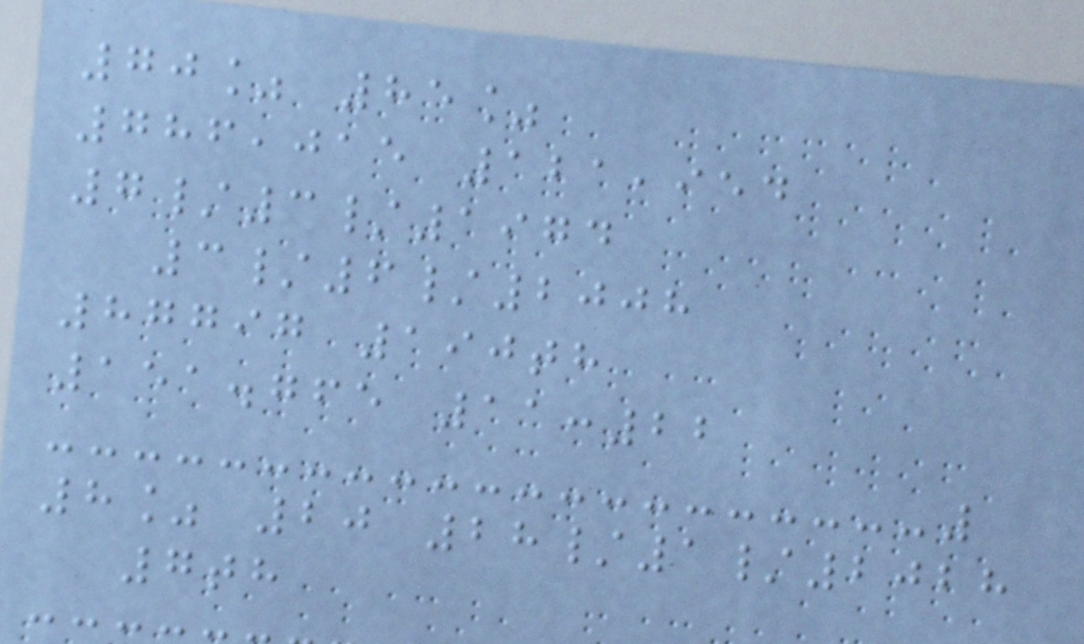70% 85%
786,015 121,954
7/3/1974
3/6/2008
87797 190th
151.765 11:22
8% 20 28/1/2028
7th
